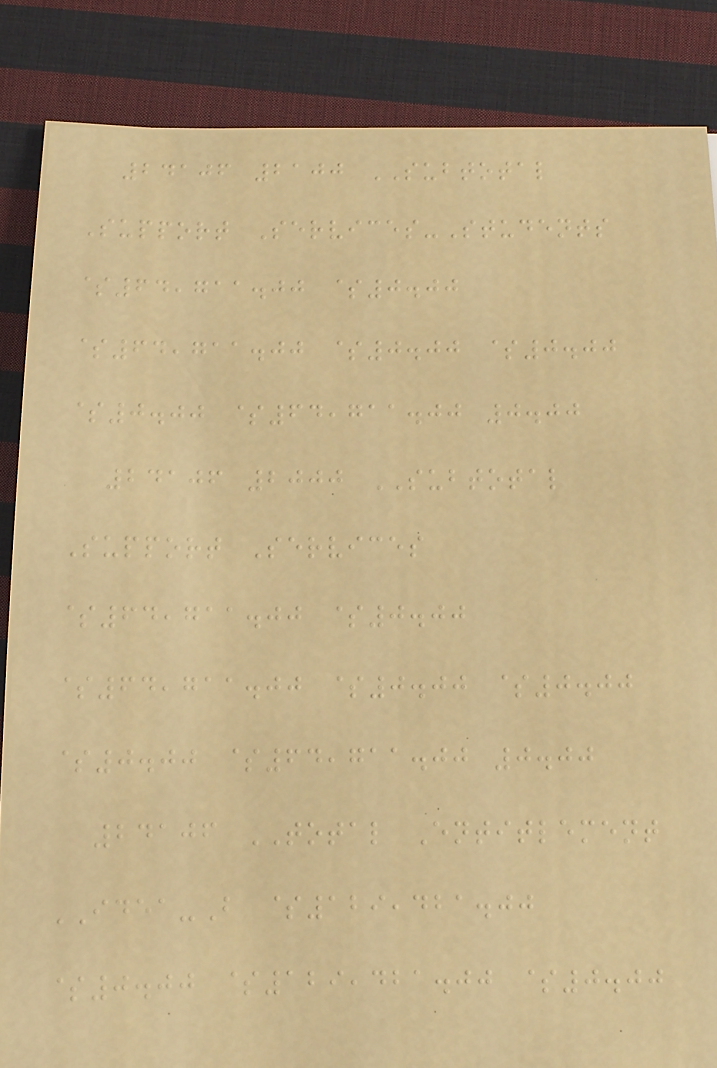24106 2100 SUBTOTAL
Support Services-Students
$64,711.00 $0.00
$64,711.00 $0.00 $0.00
$0.00 $64,711.00 0.00
24106 2000 SUBTOTAL
Support Services
$64,711.00 $0.00
$64,711.00 $0.00 $0.00
$0.00 $64,711.00 0.00
24106 TOTAL Entitlement
IDEA-B $129,421.00
$0.00 $129,421.00 $0.00
